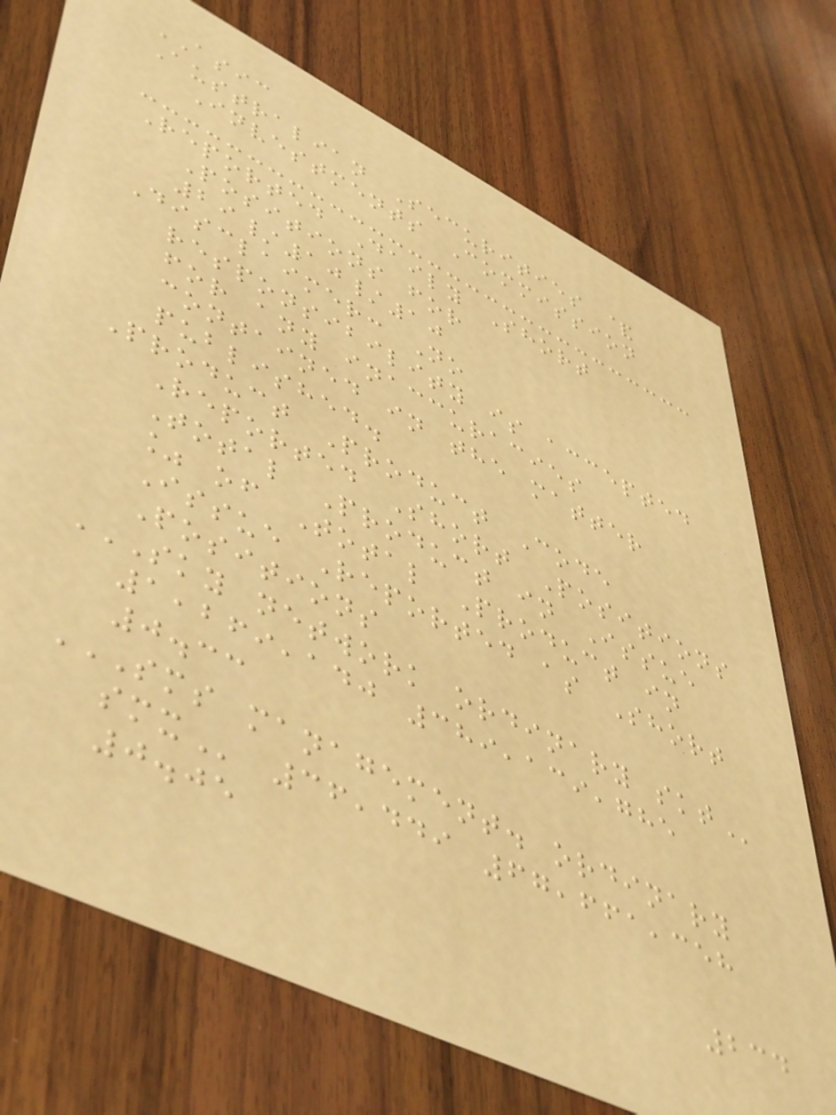ASIC
Australian Securities &
Investments Commission
Reported Daily Short
Positions for
29/10/10
Disclaimer: No
responsibility is accepted
for any inaccuracies
contained in the matter
published.
Product Product Code
Reported Short Positions
Total Product in Issue
% of Total Product in
Issue Reported as Short
Positions
SKY NETWORK ORDINARY SKT
1,269,140 389,139,785
0.33
SMS MANAGEMENT. ORDINARY
SMX 36,449 67,661,358
0.05
234
